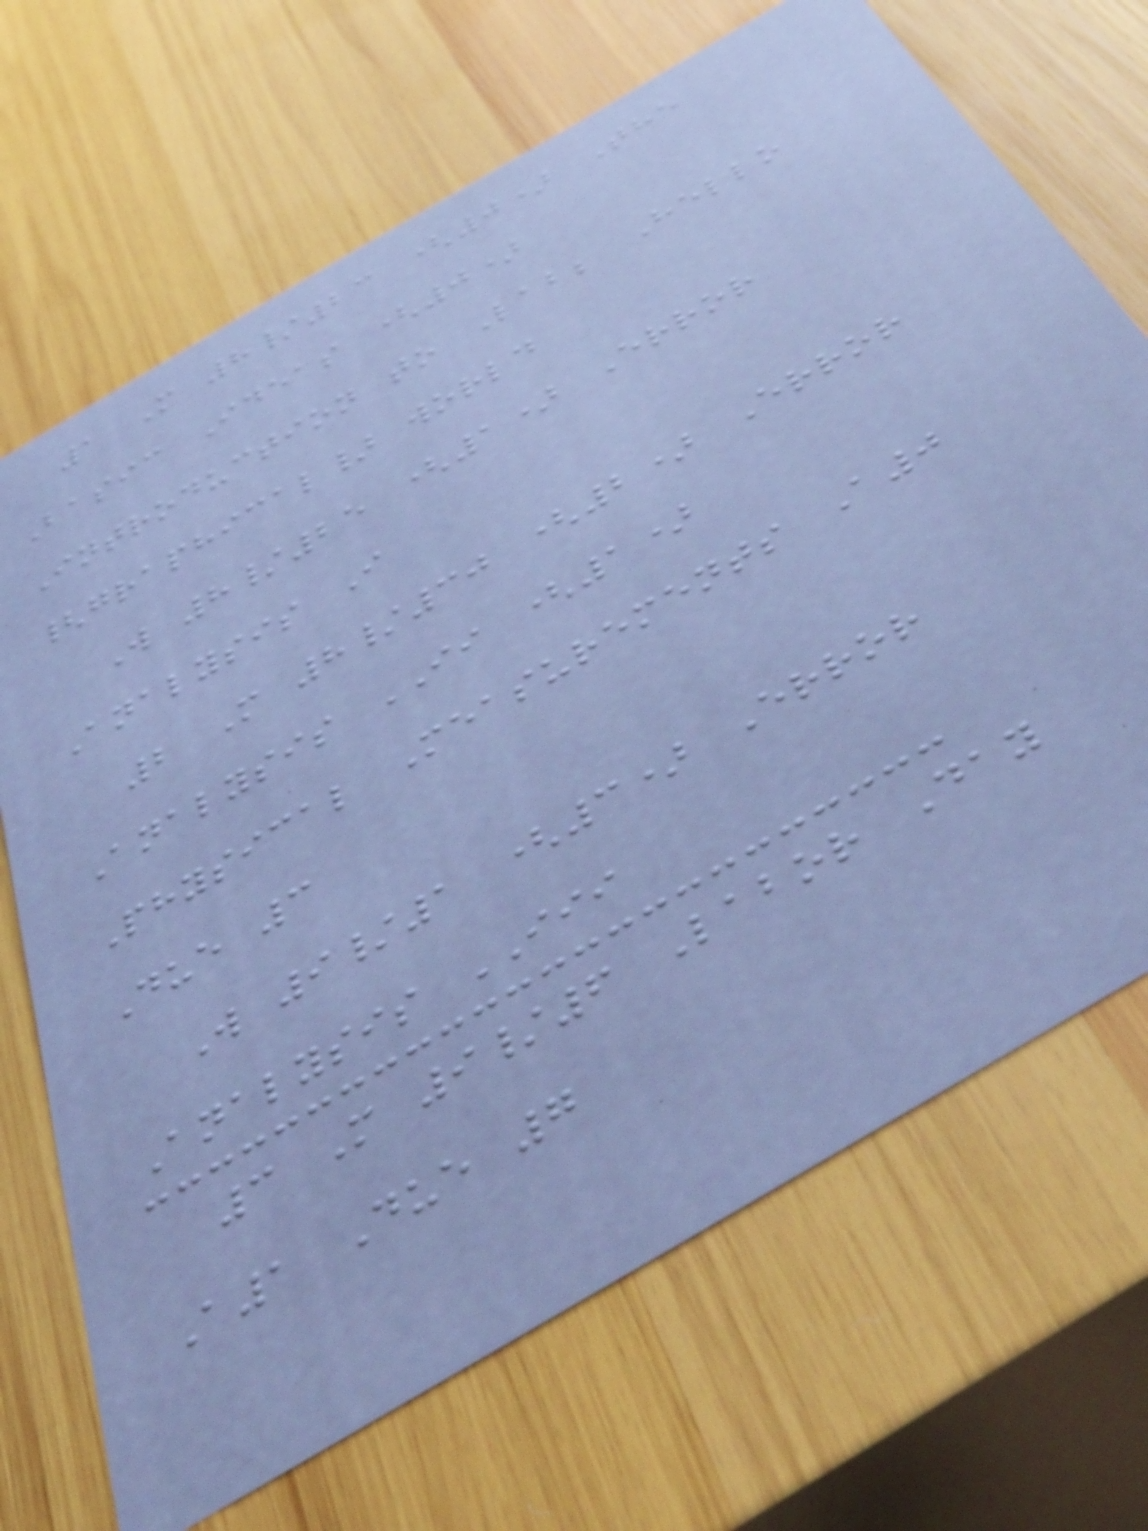1 M 8/23 (0) The
Basic Ideas (0)
Introduction to Lab; Hello
{graphical} world
W 8/25 (1) Error
Analysis I
2 M 8/30 (2) Error
Analysis II (1)
Physical Measurements A0
Due 3
W 9/1 (3) Error
Analysis III
3 M 9/6 Labor Day
A1 Due 7
